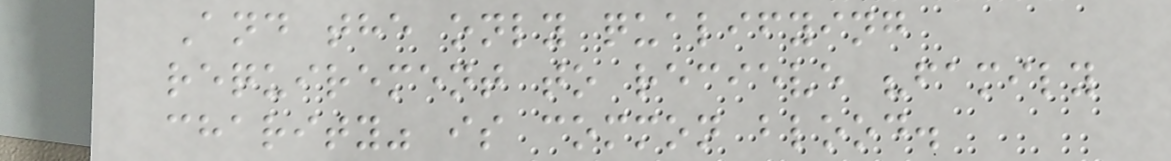And the only qualifying
requirement to recieve "family
charity" is common blood.
